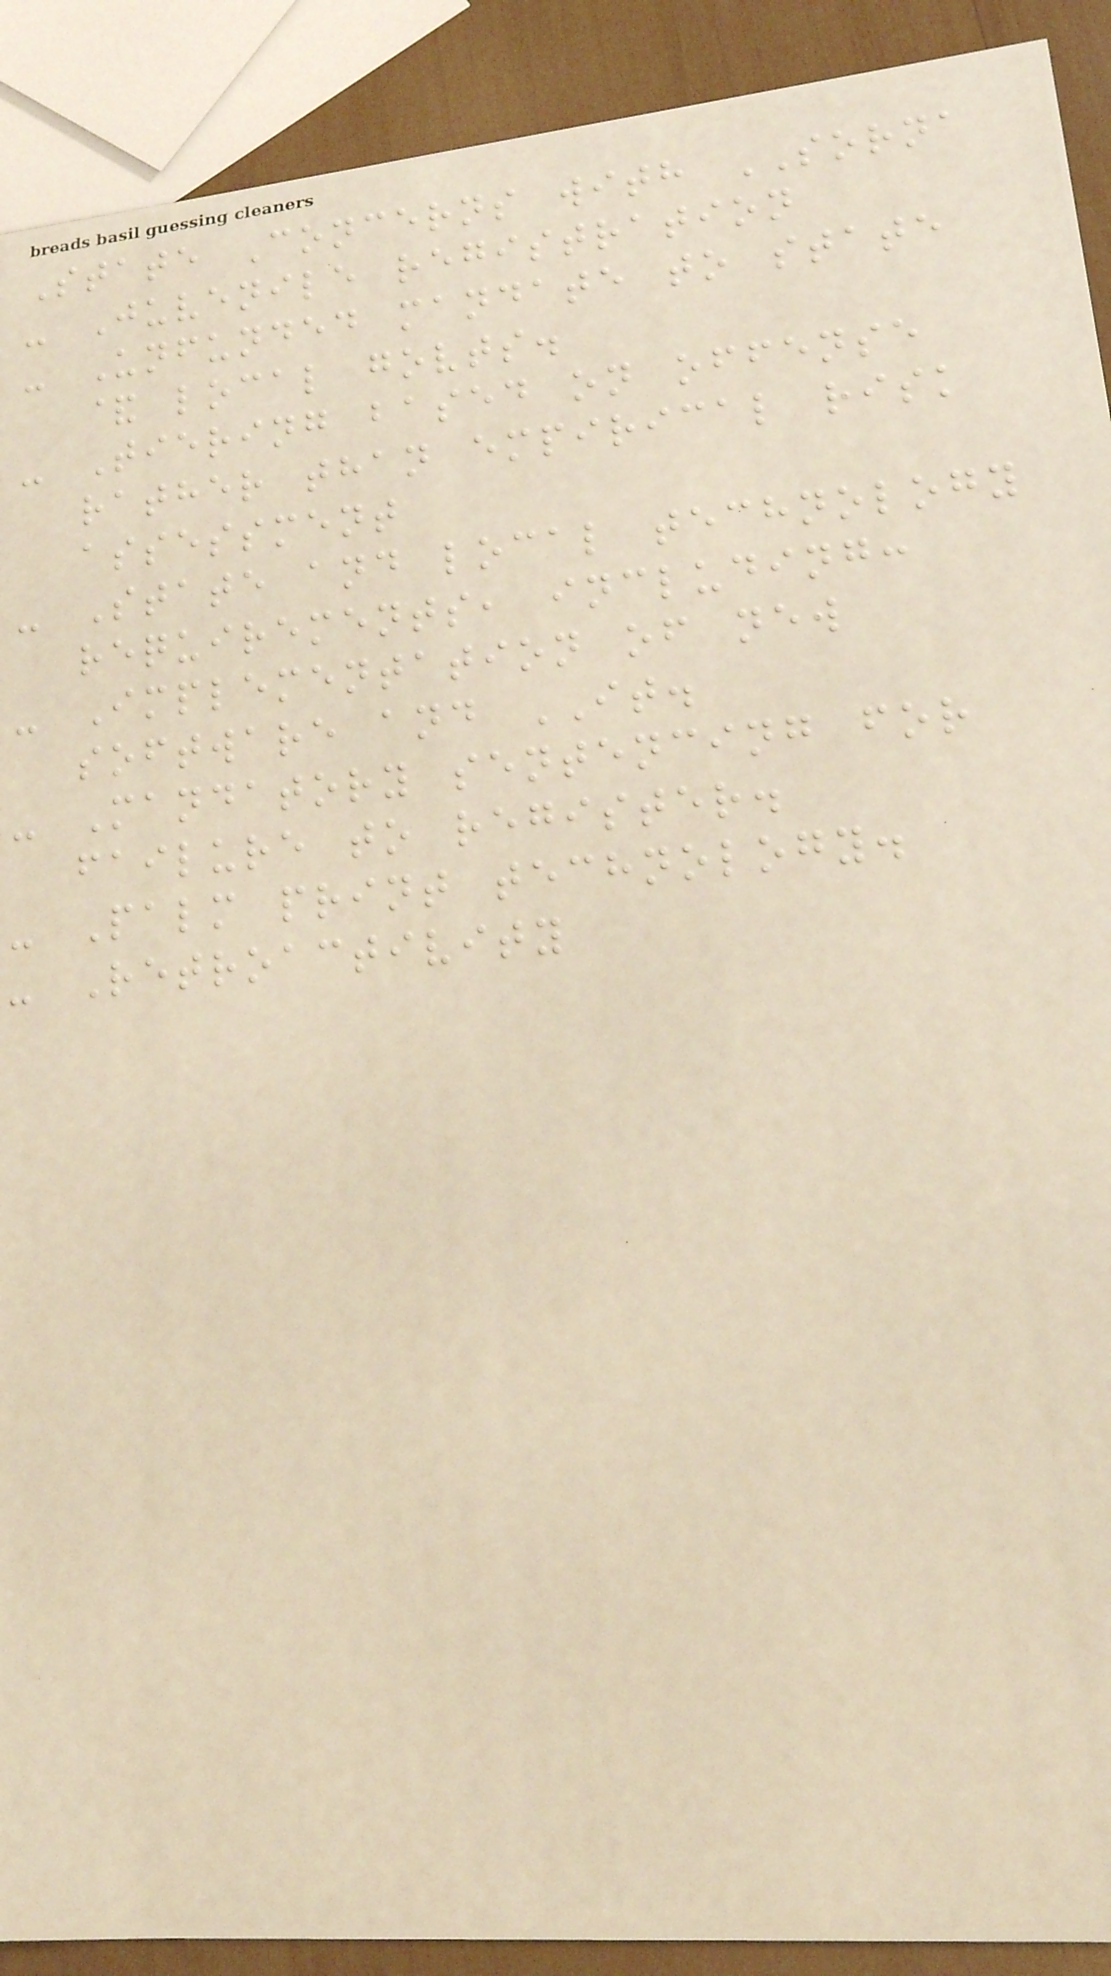State Concerns with SORNA
- Juvenile registration
- Unfunded mandate to state
& local govts.
- Tiering based on offense
rather than empirical risk
assessment
- State and local technology
requirements, including:
- Implementation of new
software and IT.
- Mandatory sentencing for
failure to register.
- Palm print technology.
- Retroactivity
